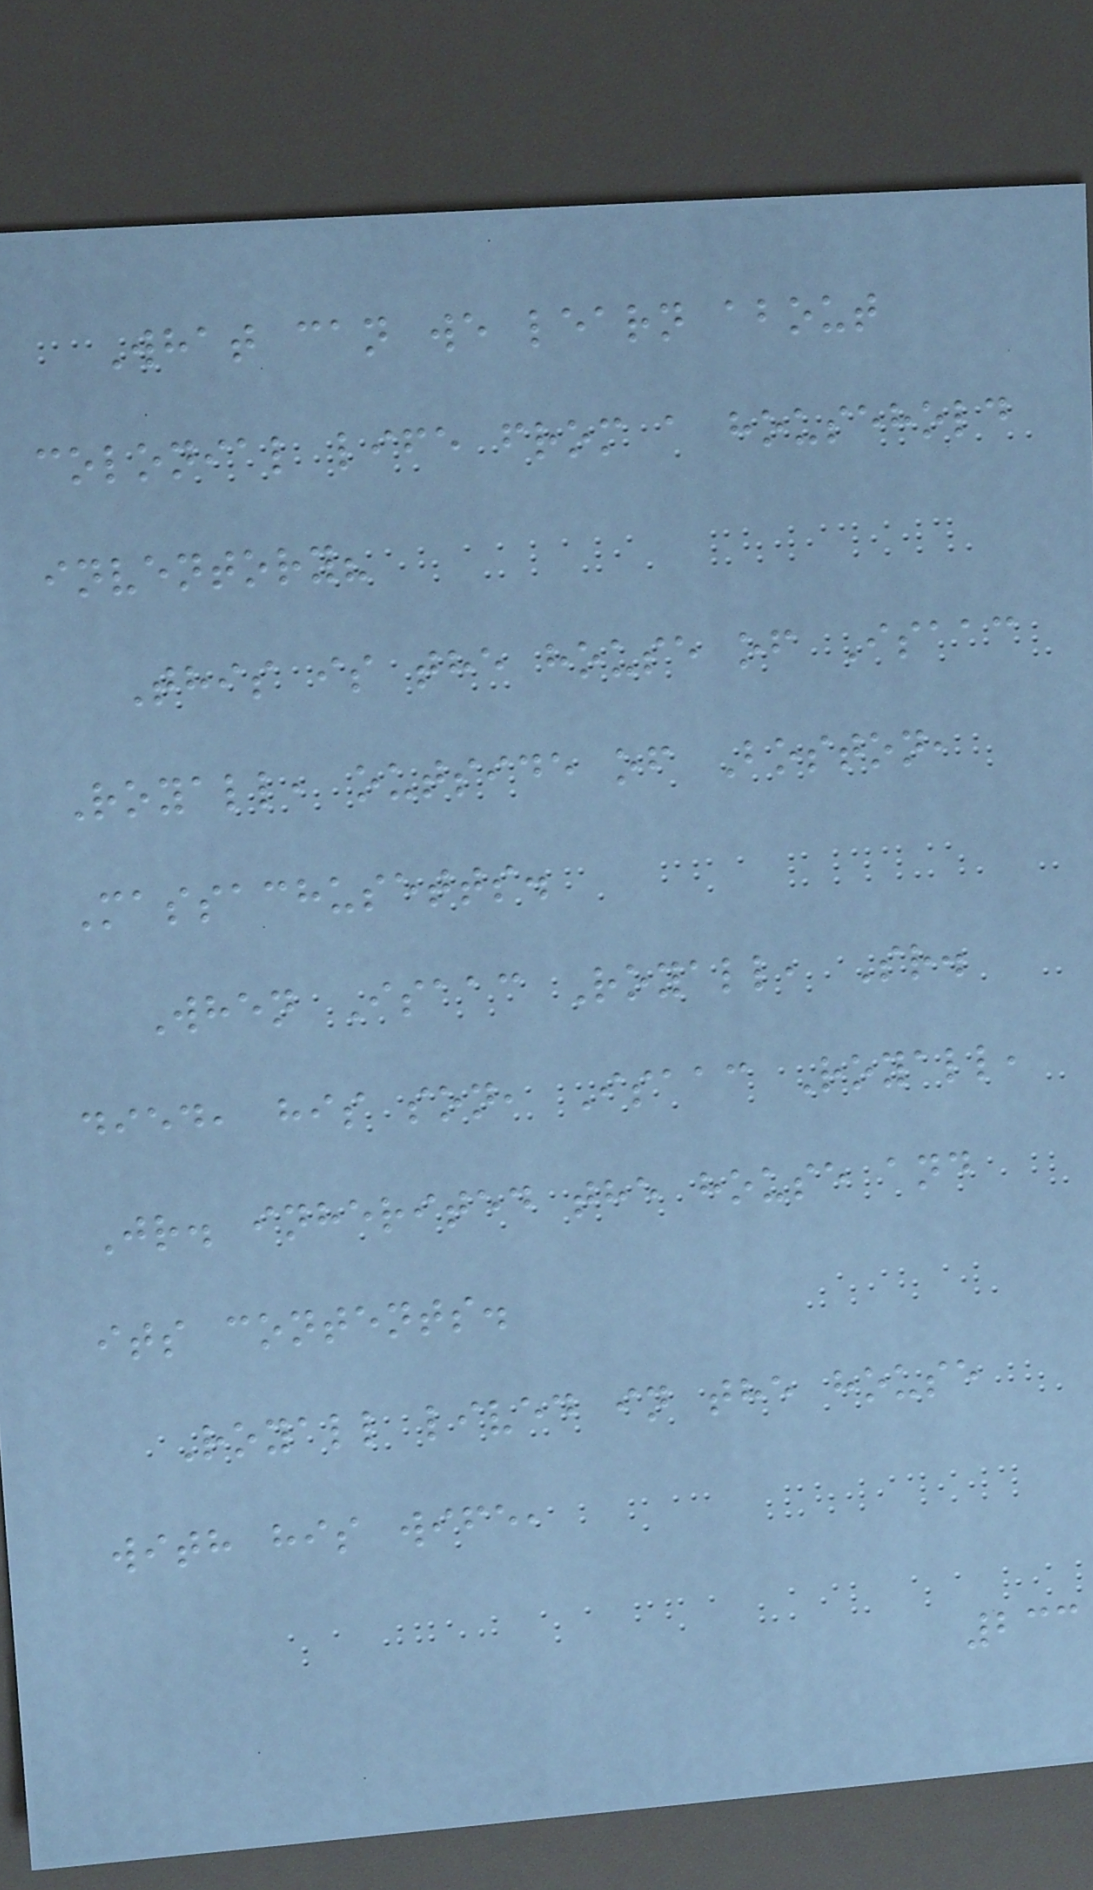What can we learn about
colonial life from a household
inventory?
This is the house of Isaac
Royall, outside of Boston,
Massachusetts.
When Isaac Royall, Sr.
died, his son, Isaac Royall,
Jr. inherited the house and
its contents.
Royall lived in the house
with his wife,
233
